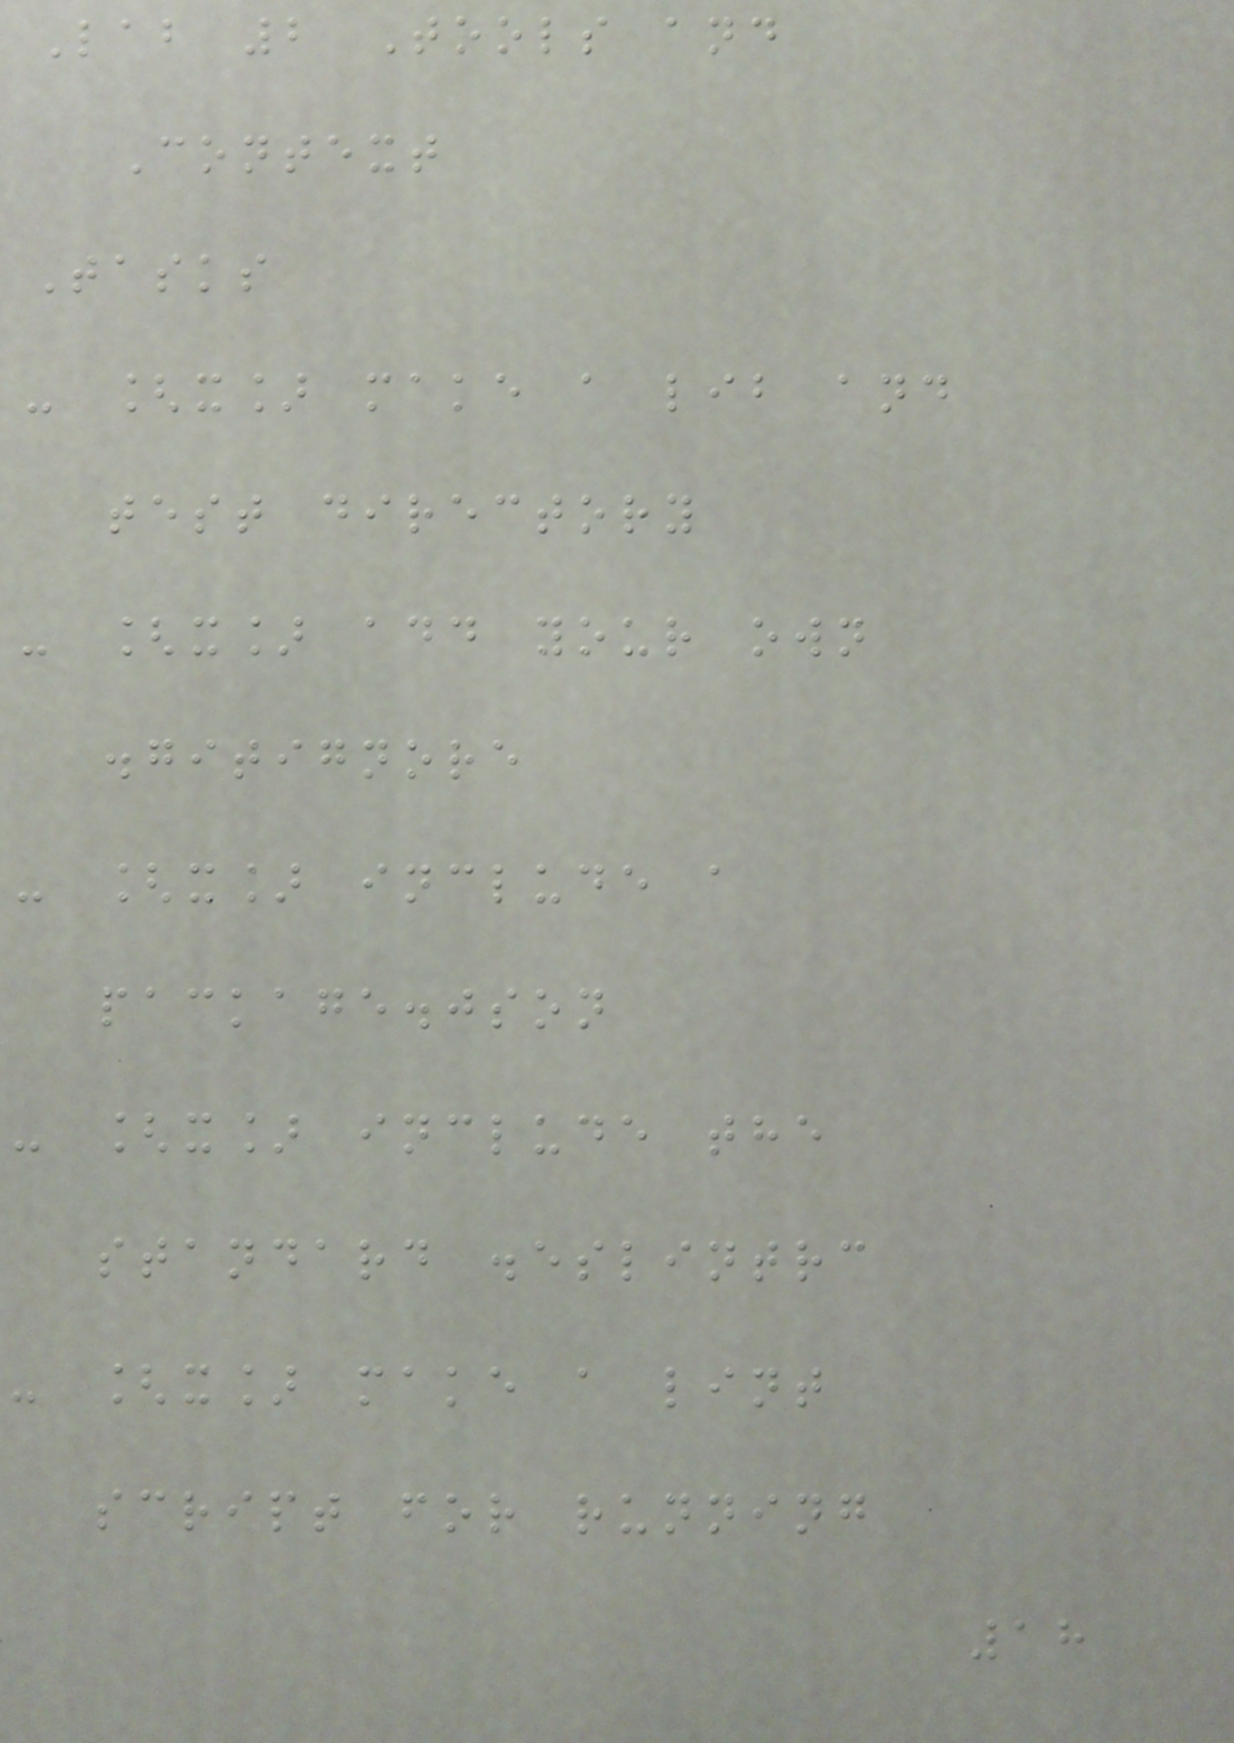Lab 2 Tools and
Context
Tasks
- [x] make a lib and
test directory
- [x] add your own
.gitignore
- [x] include a
package.json
- [x] include the
standard .eslintrc
- [x] make a lint
script for running
18
